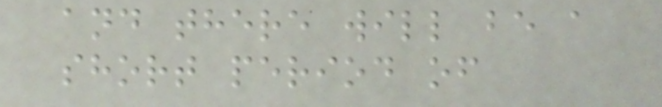and there will be a
short period of
